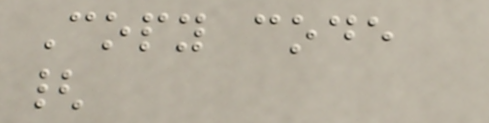Copy code
{
